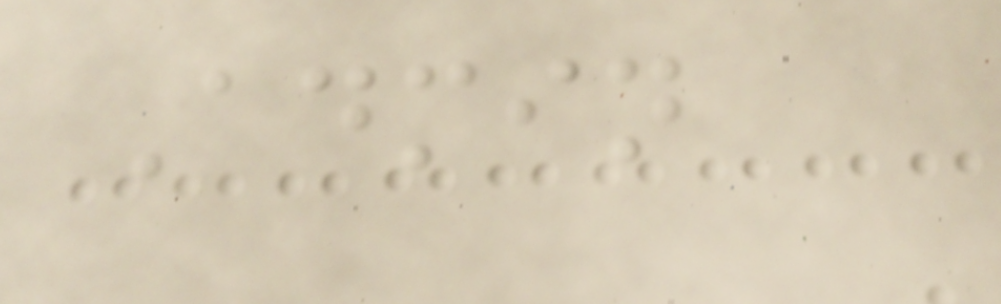Admin
